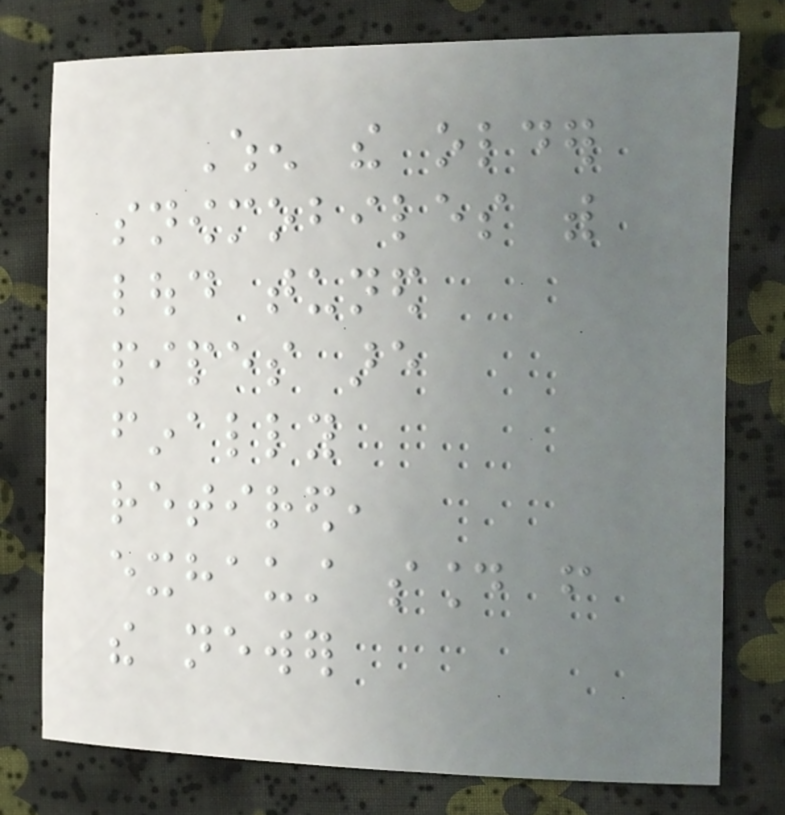When the older
snowmobiles with
loud tuned
pipes are
finally
retired,
exhaust sound from
the newer
